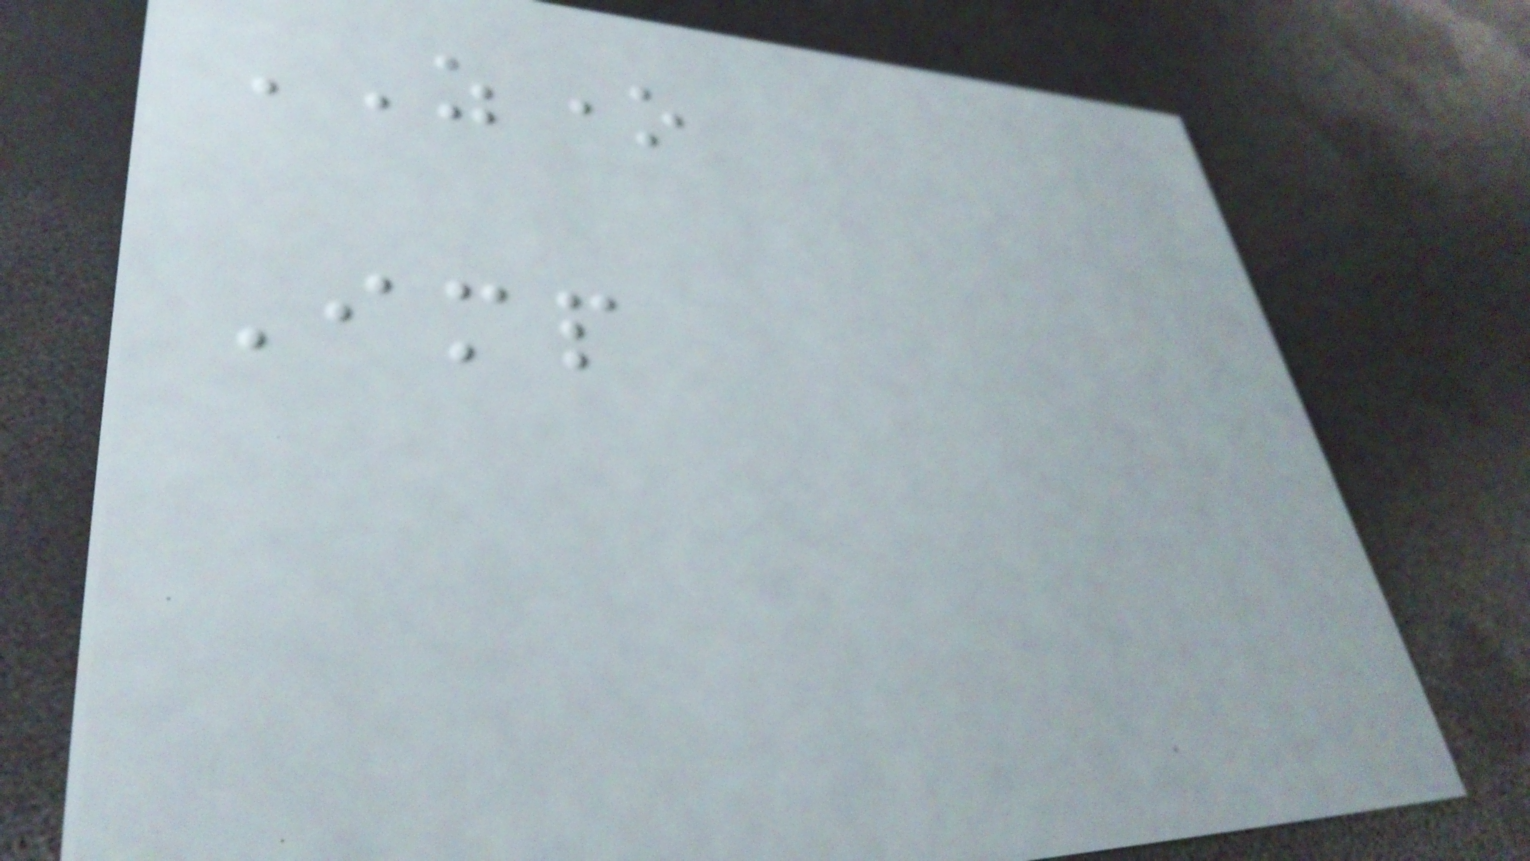ZONE
Imp
